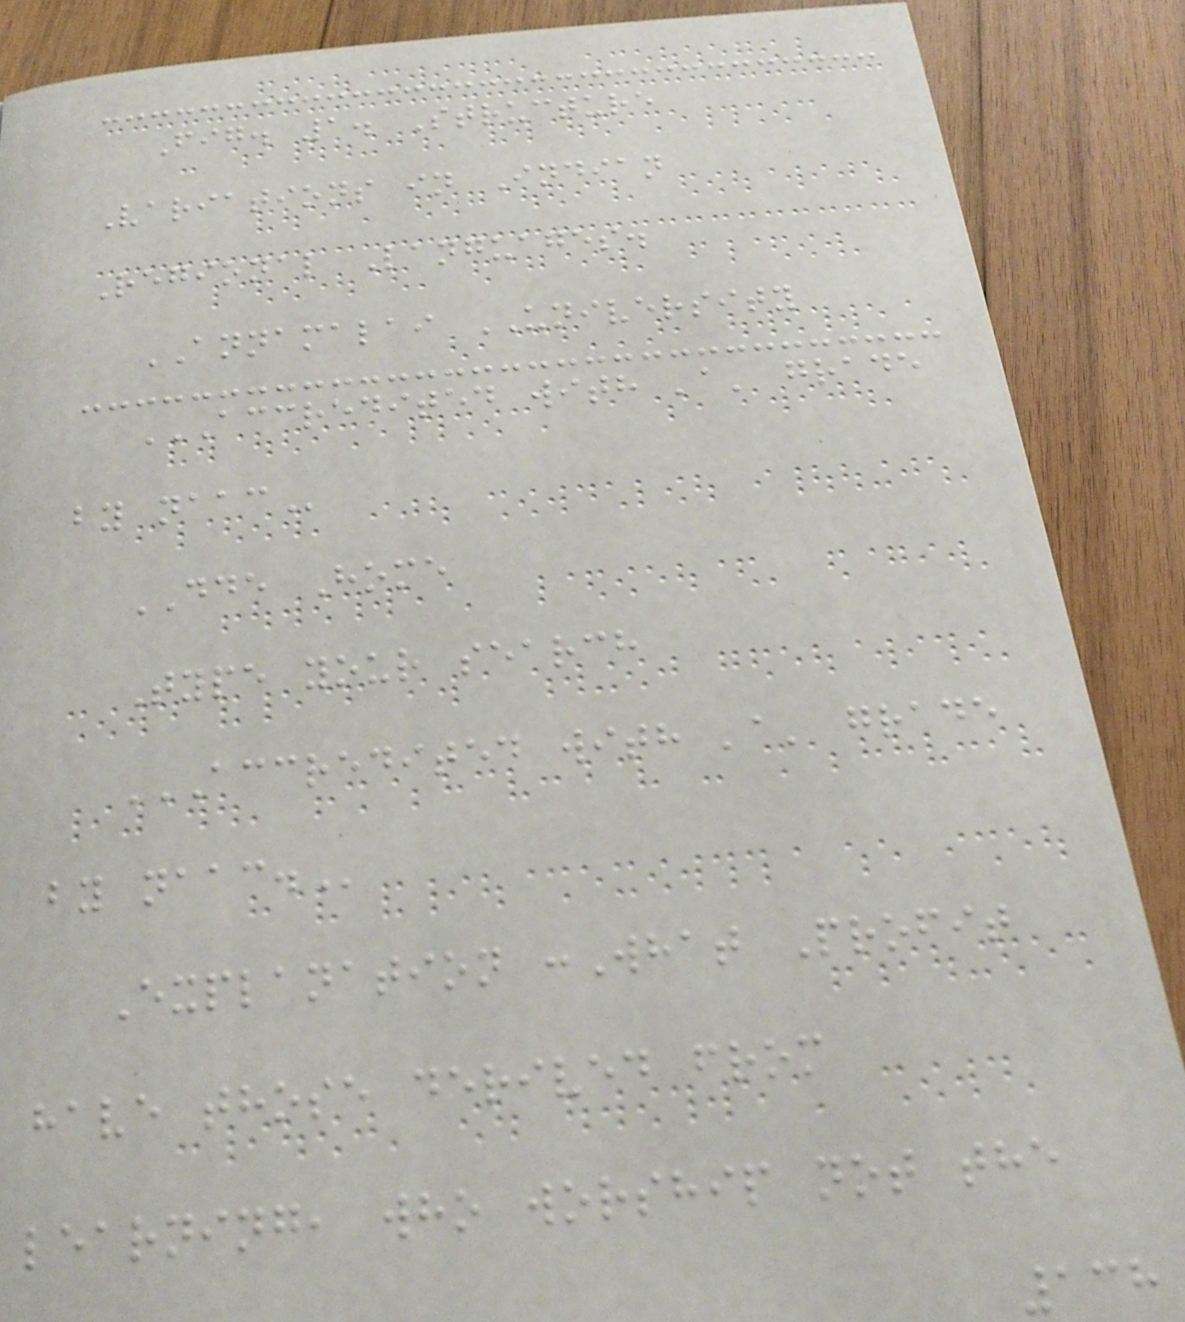Fig. 1. Structure
Variations in Indian
Regional Languages.
ANNAMALAI UNIVERSITY
ACCREDITED WITH 'A' GRADE
BY NAAC
DDE Home
Type your search
ACCREDITED WITH 'A' GRADE
BY NAAC.
Explanation :What Profit
have those derived from
learning, who worship not the
138
